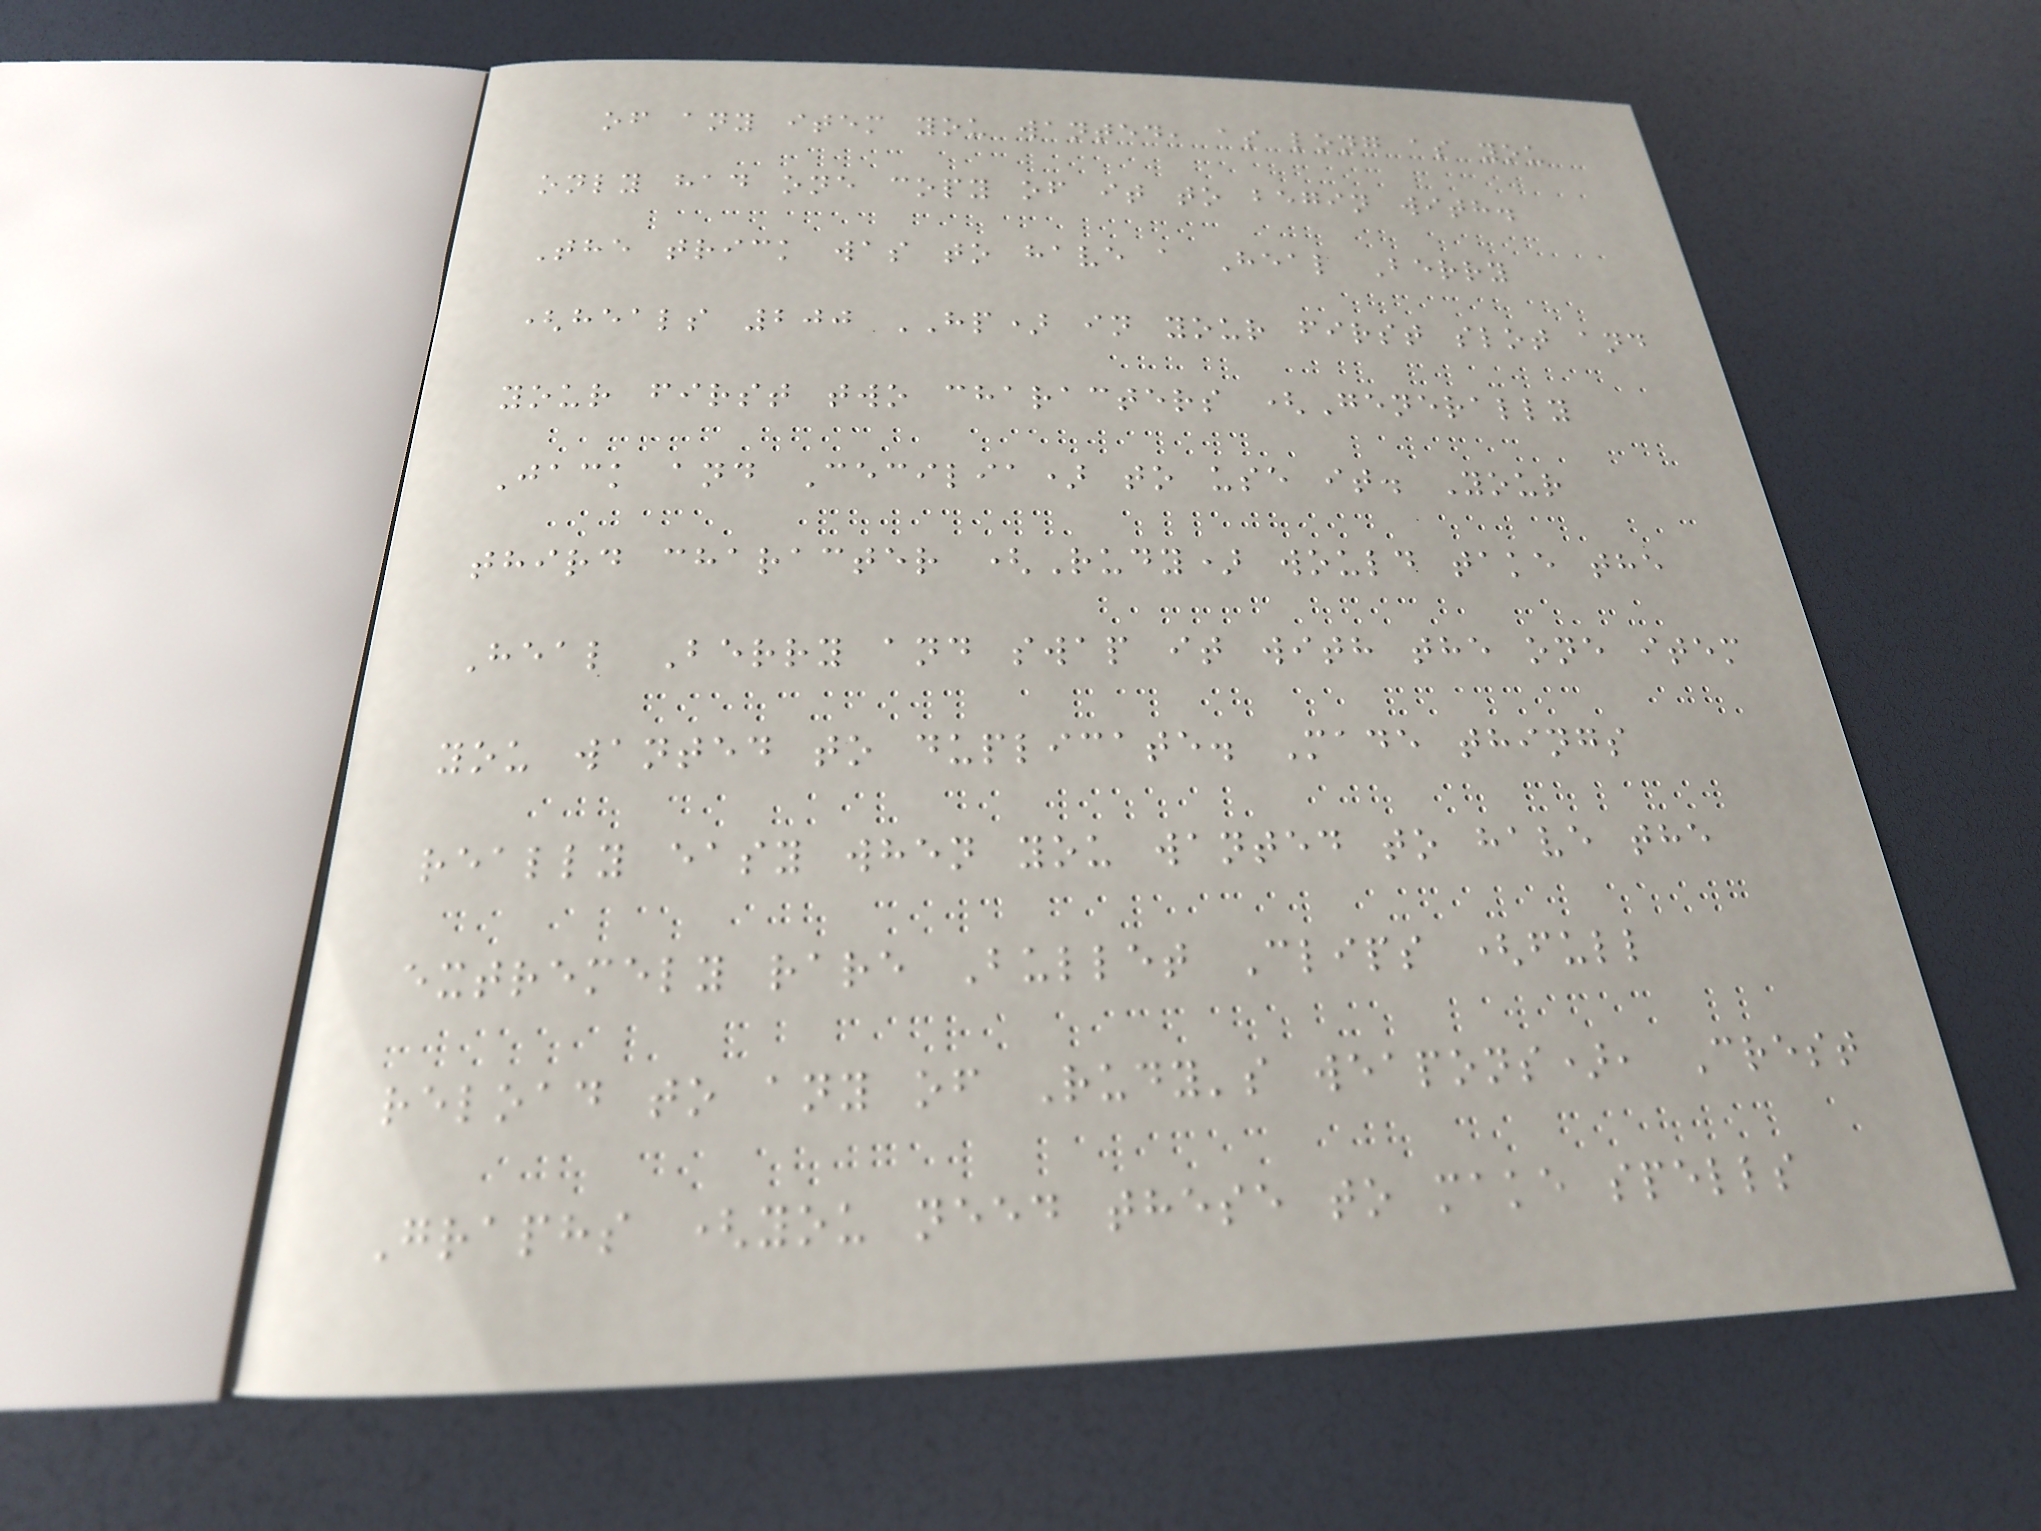of any item you wanted, as long as you
only had one copy of it to begin with.
The trick was to have a Heal Berry
(heals 200 HP) in your first slot and
your first two characters (Generally
Jack and Cecilia) to use it. Your
third character (Rudy) would take the
Heal Berry and swap it with the one item
you wanted to duplicate. Made things
really easy when you wanted to have the
extremely rare Bullet Clips (full
reload to any of Rudy's weapons), Crest
Graphs (you need these to make spells
